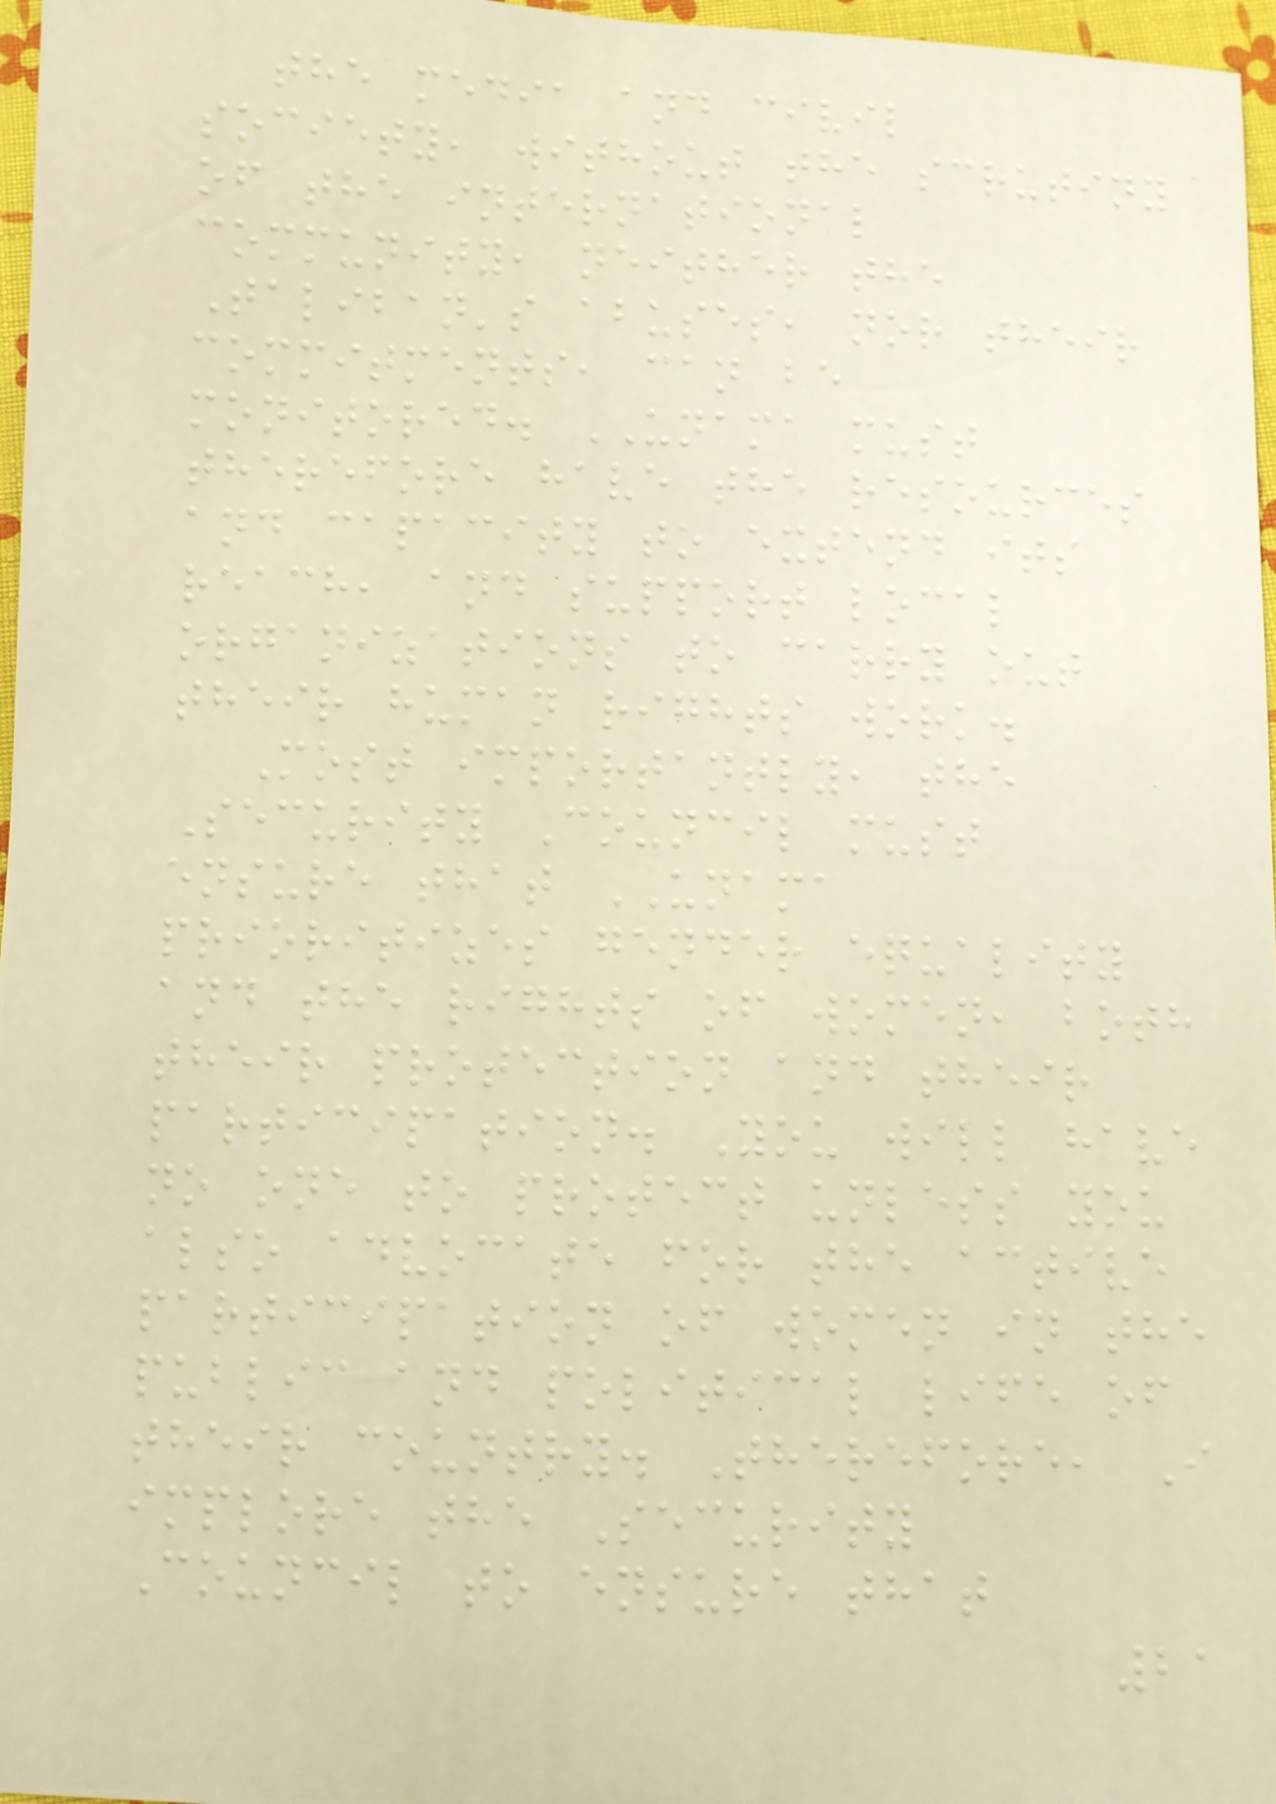the media and civil
society, without the scrutiny
of the international
community, neither the
Taliban's abuses, nor their
commitments, can be
monitored. UNAMA must
therefore have the resources
and capacity to extend its
reach, and support local
organizations to carry out
their human rights work.
Most importantly, the
Security Council must
ensure that UNAMA
prioritizes gender equality
and the rights of women, both
their protection and their
participation. You will have
no one to protect unless you
also advocate for the active
participation of women in the
public and political life of
their country. Therefore, I
implore the Security
Council to ensure that
21
